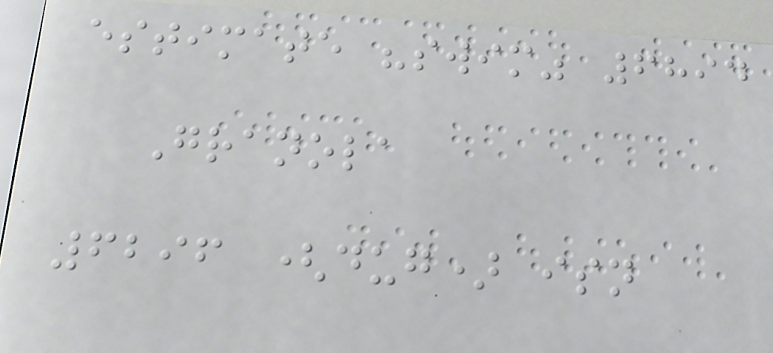estimate "swim" 6894
Granola
6296 (dug) isn
